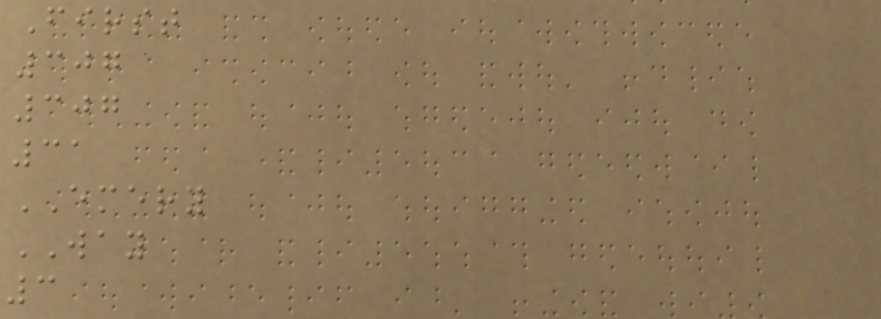First
307
307
31
EMERY
WAY
3
